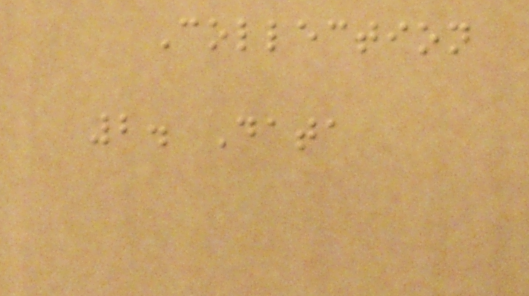Collection
2. Data
